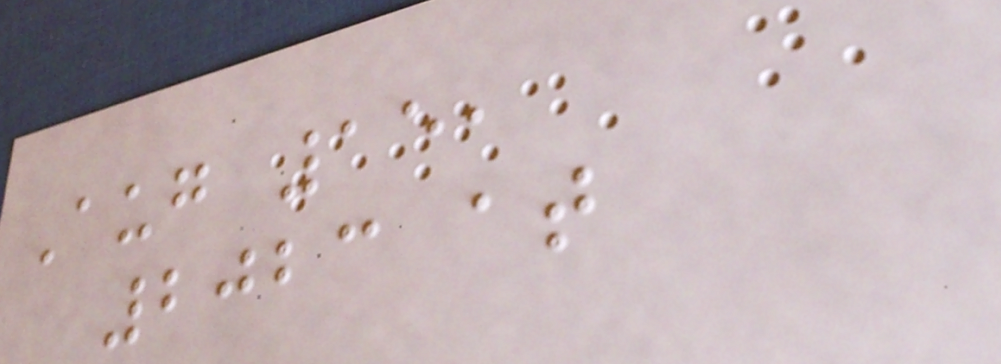Aug 15,
2023 at
